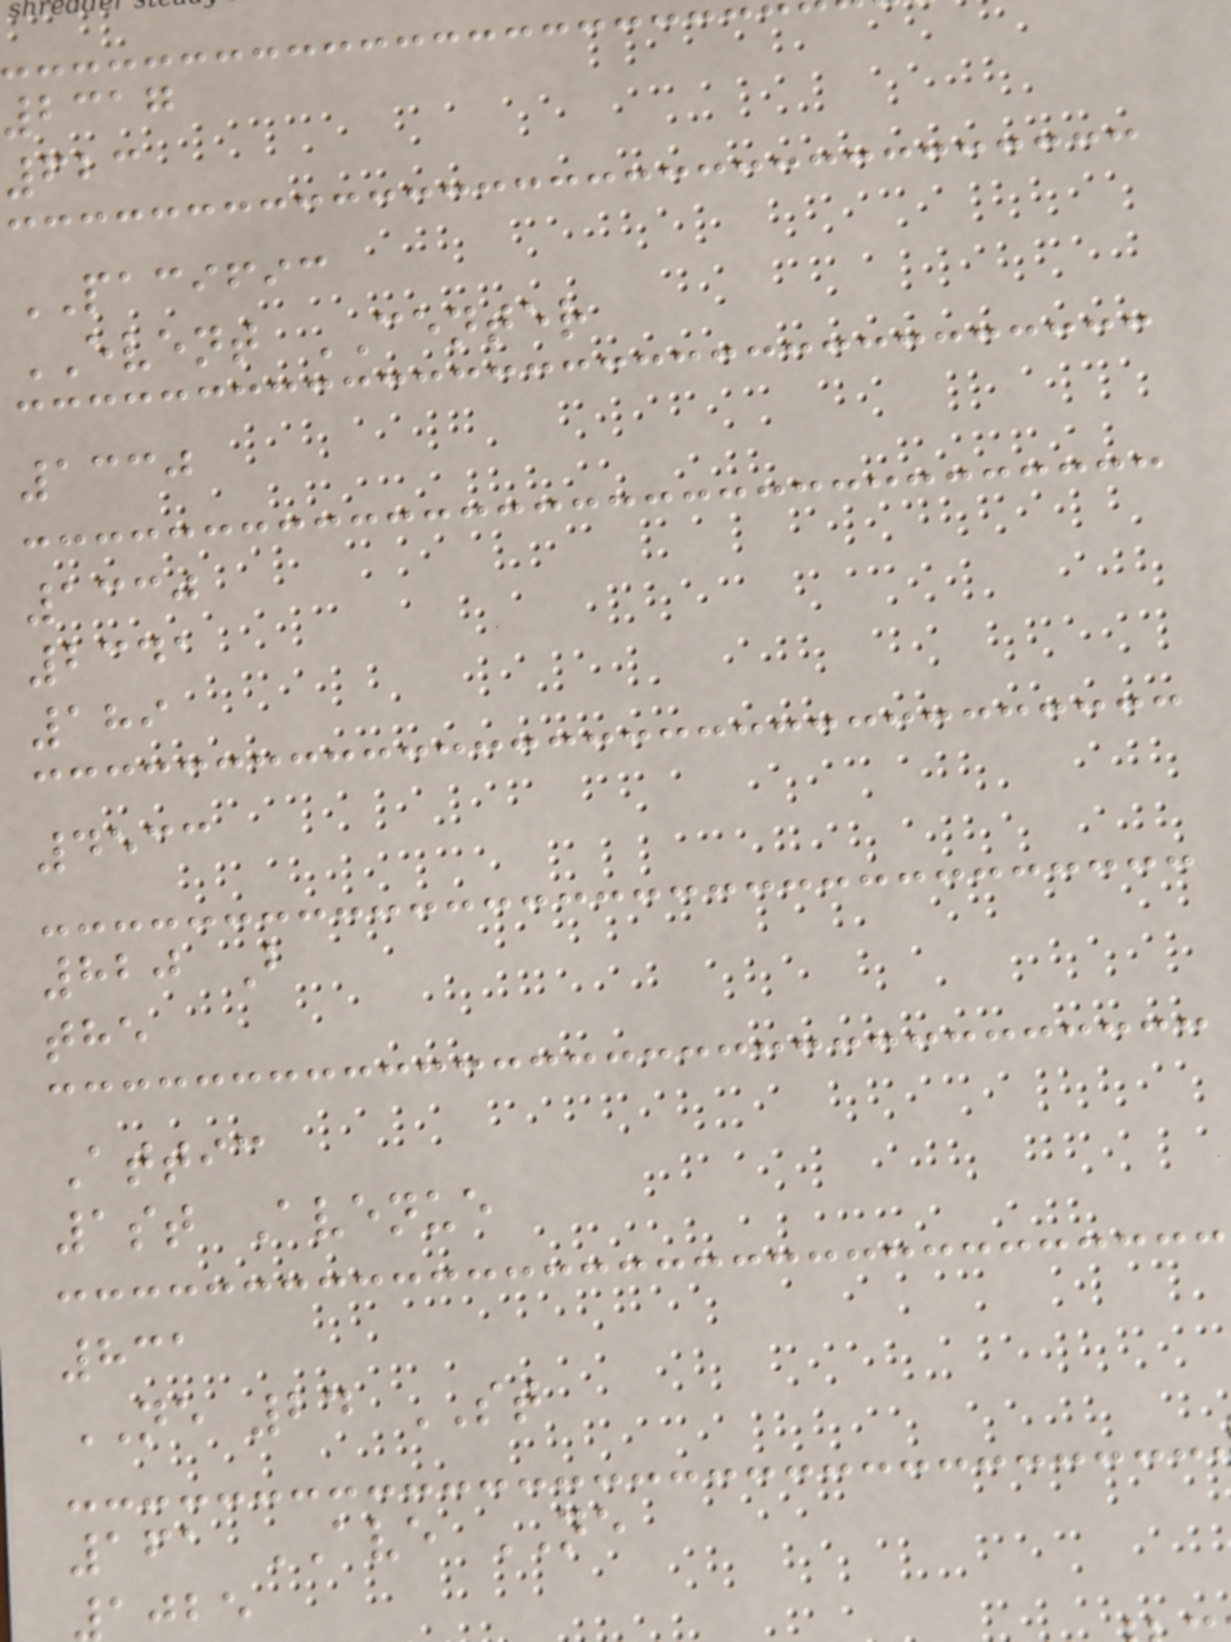2317
623
PACIFIC
EVENT CENTER
1330
1330
2341
189
4533
820 B
the
Attic
1st Avenue
831
NE 24 ST
161 AVE NE
ajbe
